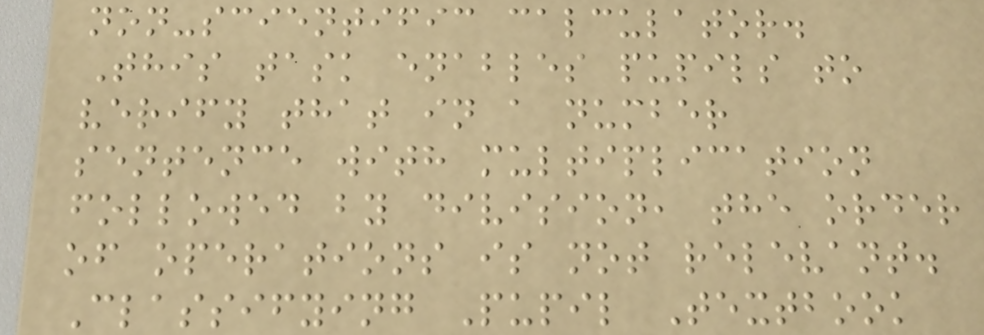non-scientific calculator.
This task enables pupils to
verify that in a number
sentence with multiplication
followed by division, the order
of operations is not relevant.
Classifying Pupil Textbook
